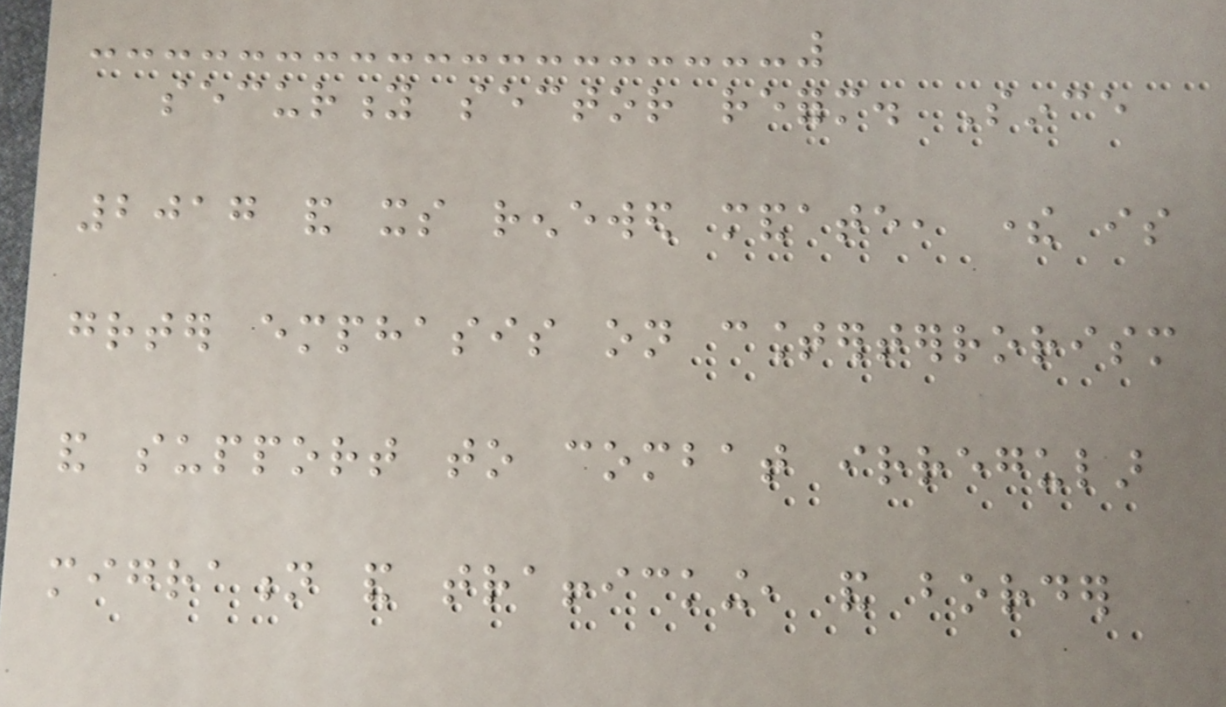security sector reform. Since
2017 and its renewed mandate, there is
greater emphasis on counterterrorism
and support to combat irregular
migration and trafficking, and border
